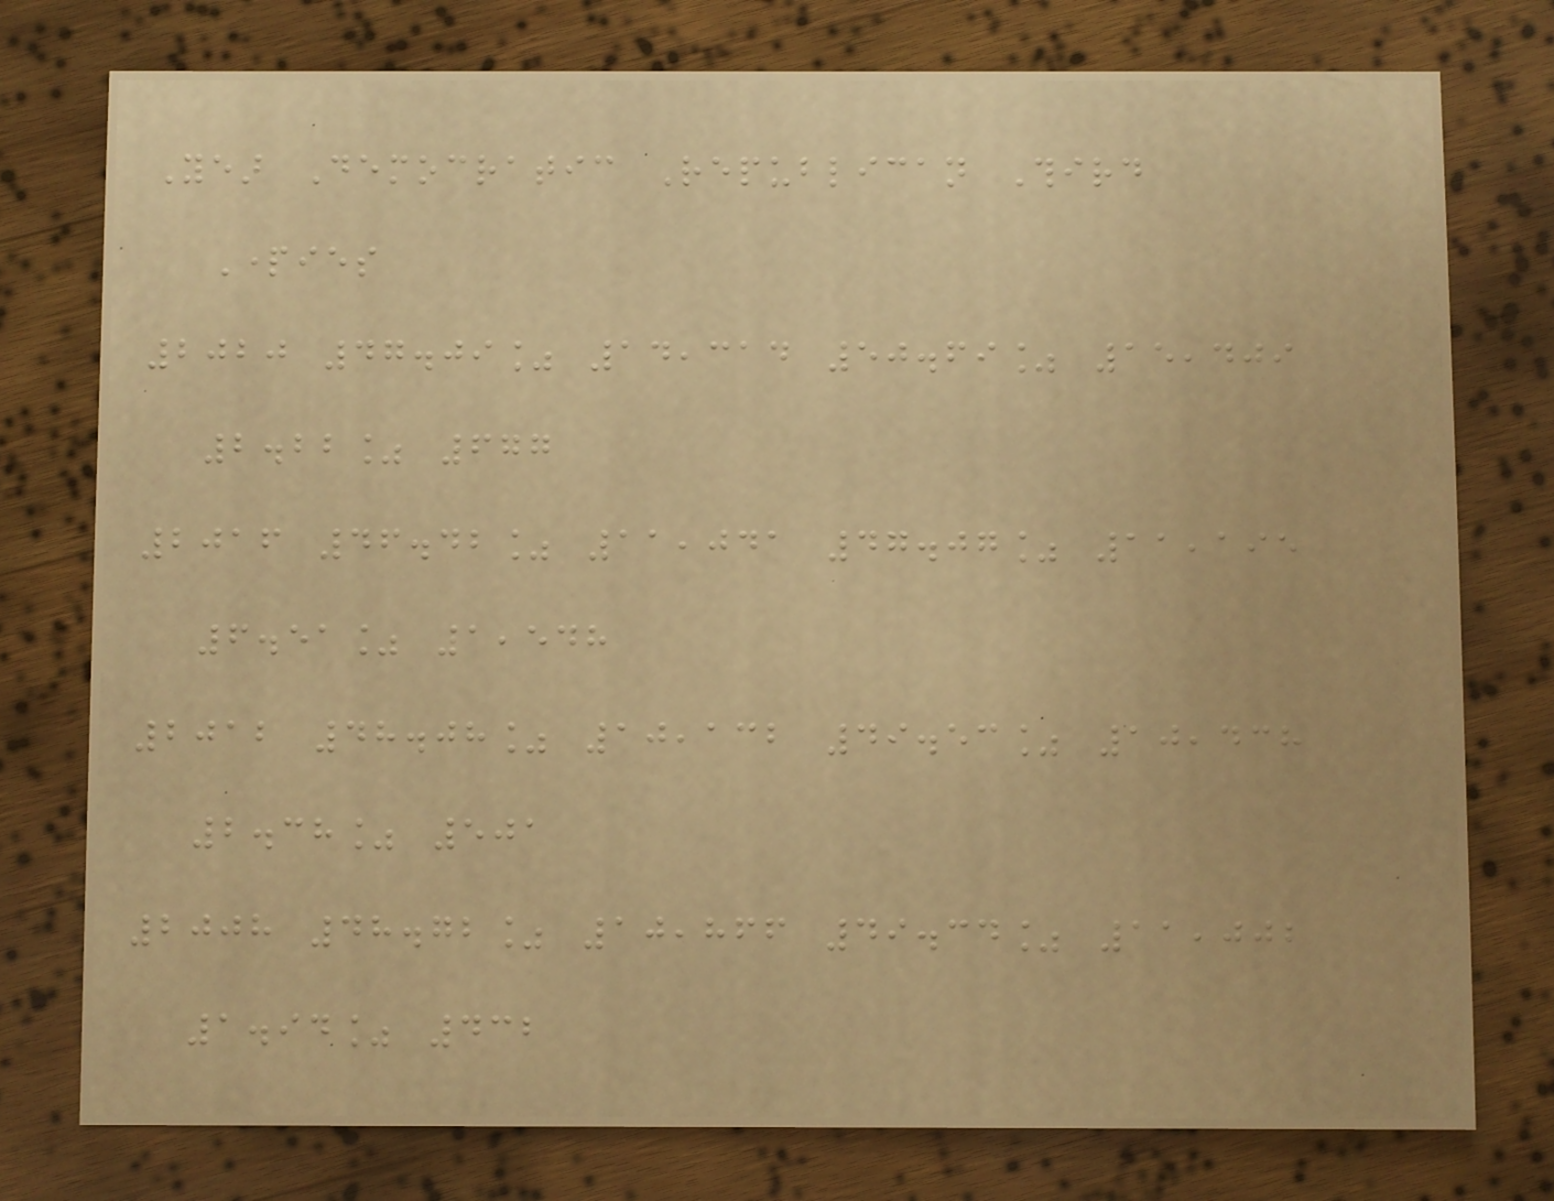Year Democratic Republican Third
Parties
2020 47.09% 14,314 50.69% 15,409
2.22% 677
2016 46.42% 11,041 47.07% 11,195
6.51% 1,548
2012 48.08% 10,132 49.53% 10,438
2.38% 501
2008 48.72% 10,866 49.34% 11,002
1.94% 432
